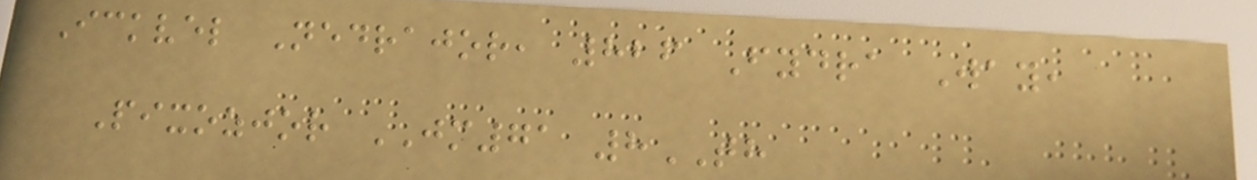Ickvel Nedrajor, 826 Fydra Way,
Pixozjor JM71 8TH
